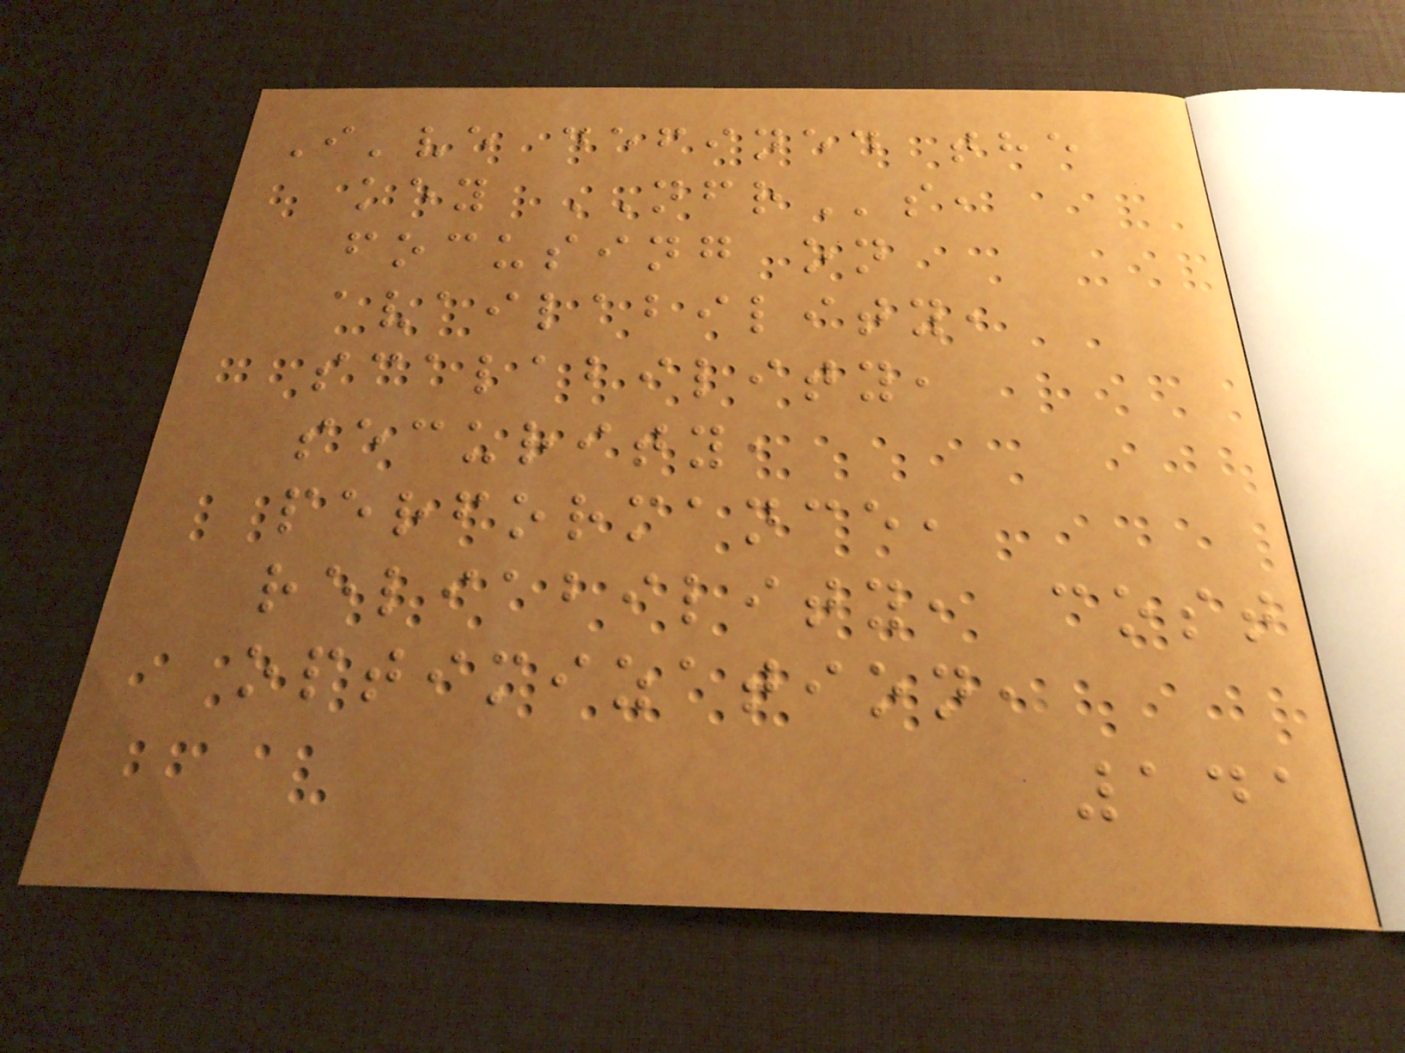I've defined the
key NFRs,
focusing on
availability,
scalability,
security,
performance,
reliability, cost
optimization,
141
